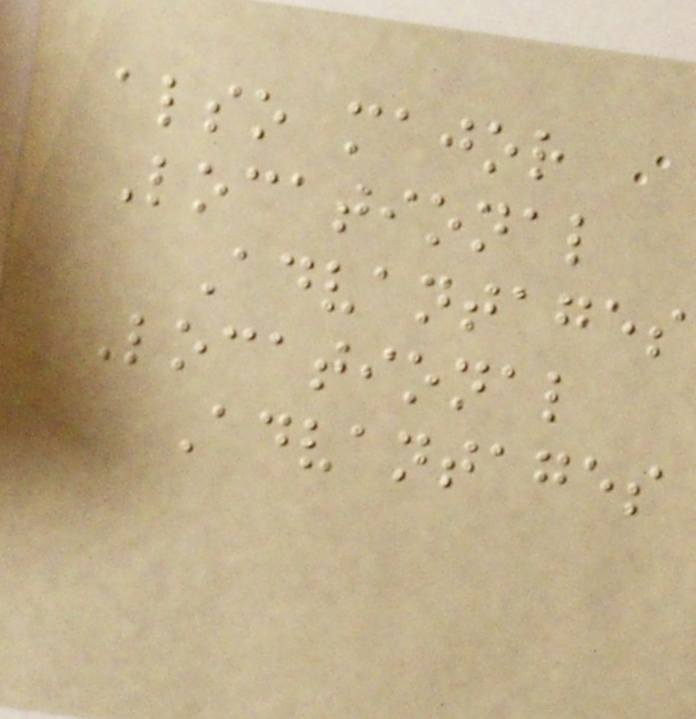also major
Locational
Advantages
Locational
Advantages
